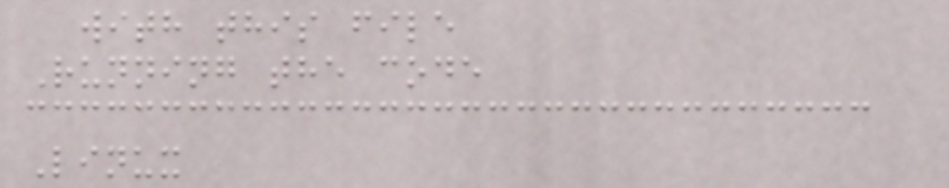with this file
Running the code
Linux
